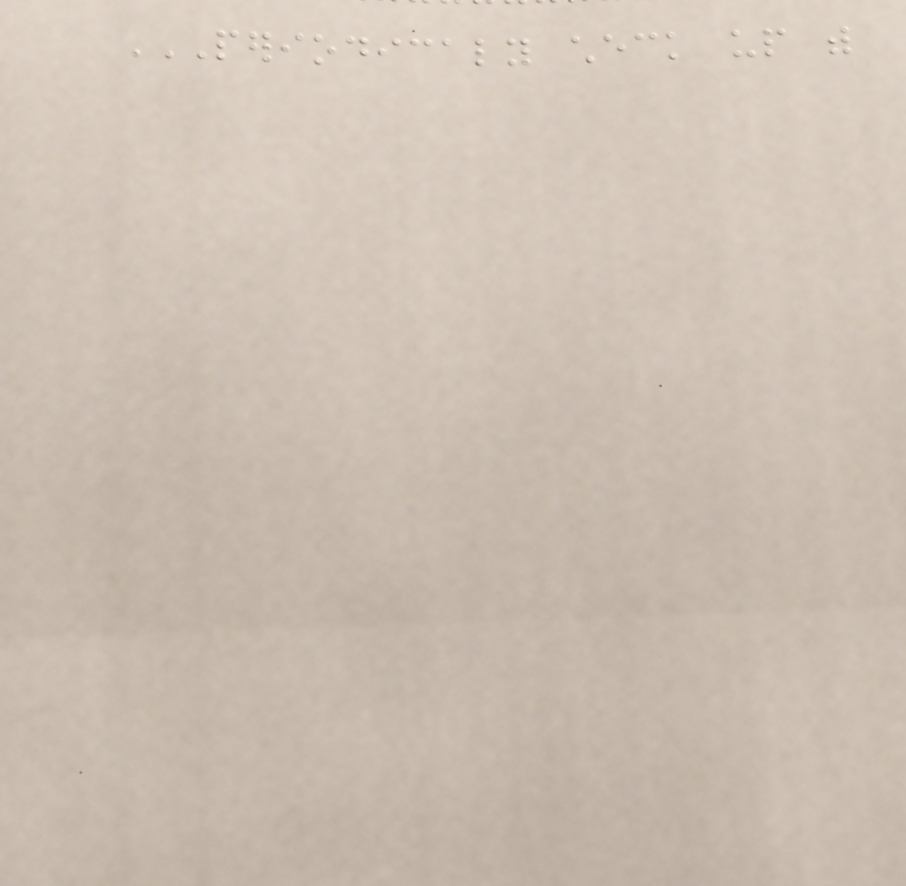PERIODICALY CHECK UP WITH
